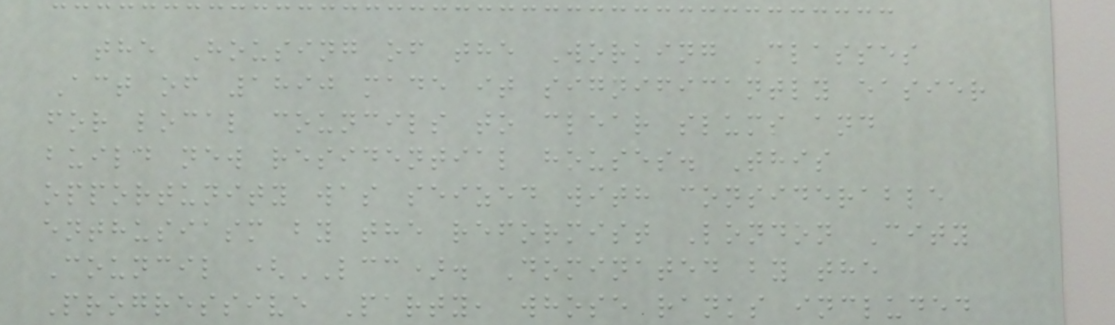the Housing of the Working Classes
Act of 1890 made it significantly easier
for local councils to clear slums and
build new residential houses. This
opportunity was seized with considerable
enthusiasm by the reformist London City
Council (LCC). Dominated by the
Progressive Party, whose ranks included
